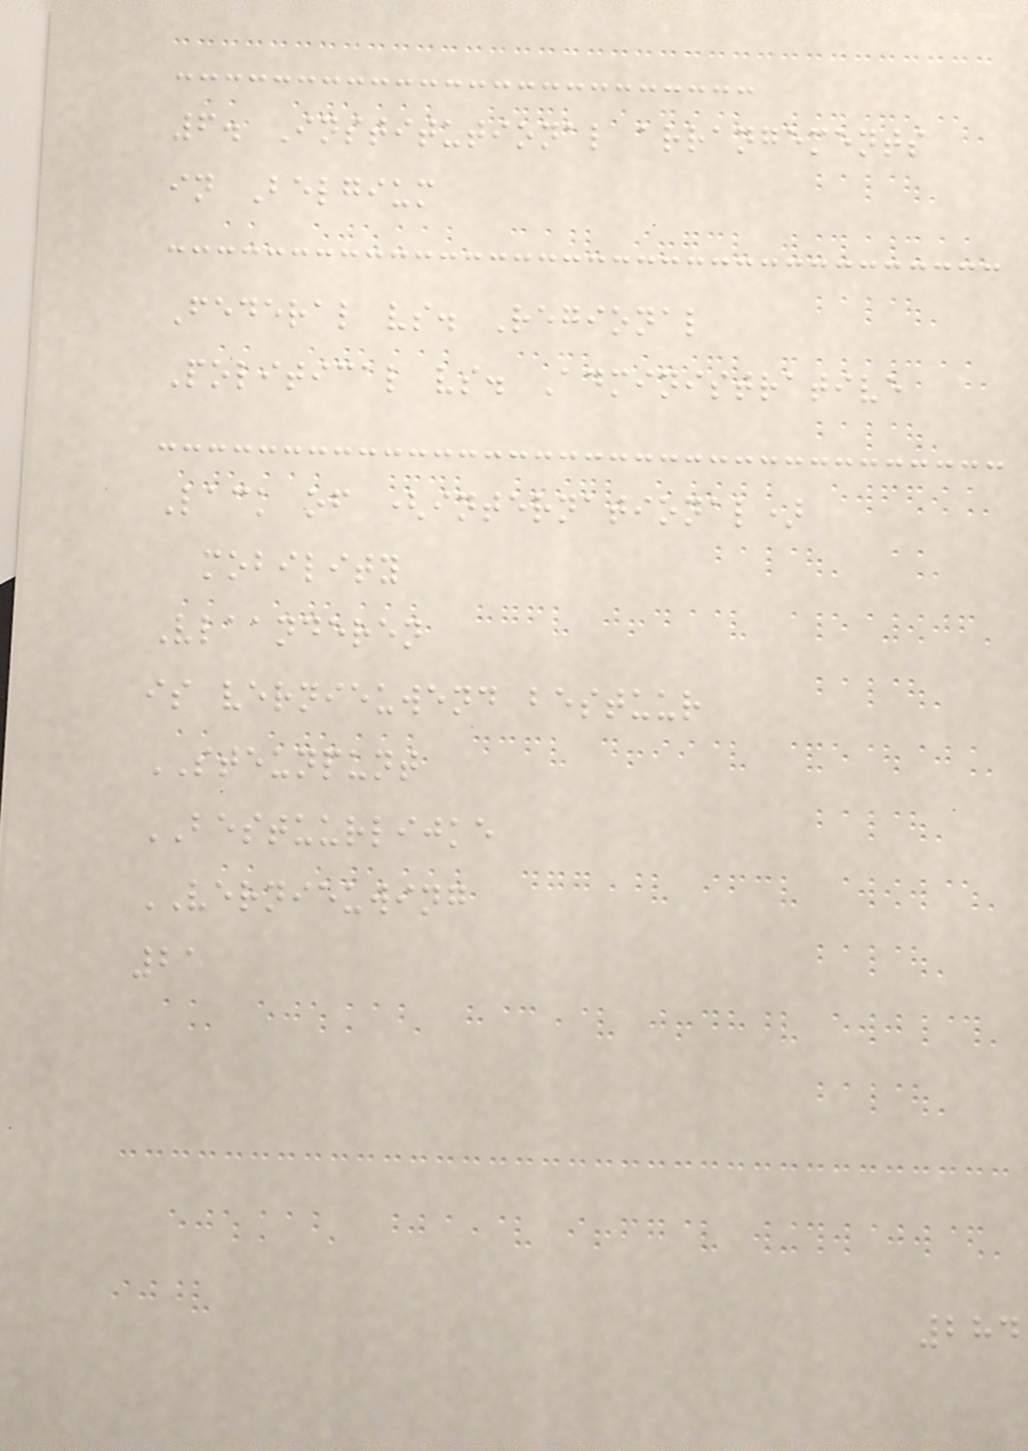6. Institutional arrangements
in Belgium
Federal vs. Regional
Political vs. Administrative
Lack of (international)
mobility
Vlaanderen
is vernieuwend bestuur
STEUNPUNT
BESTUURLIJKE
VERNIEUWING
21
284
